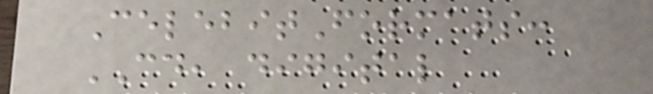CelebitFormats:
CD, digital
